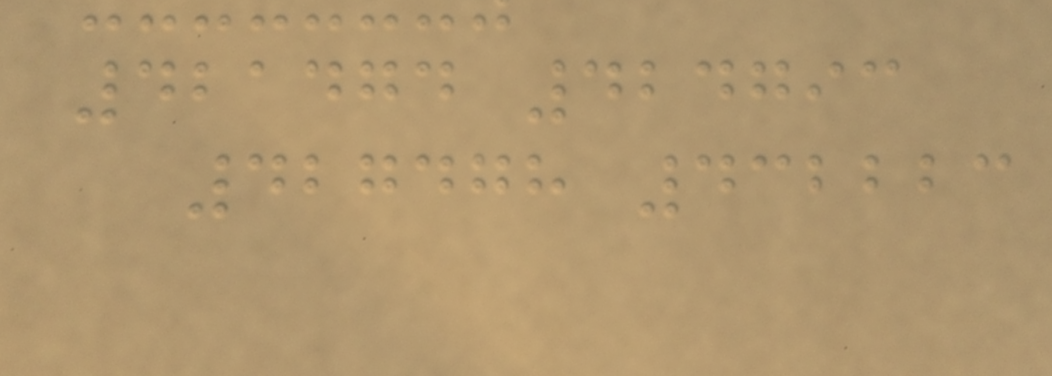421474 424793
427478 432223
